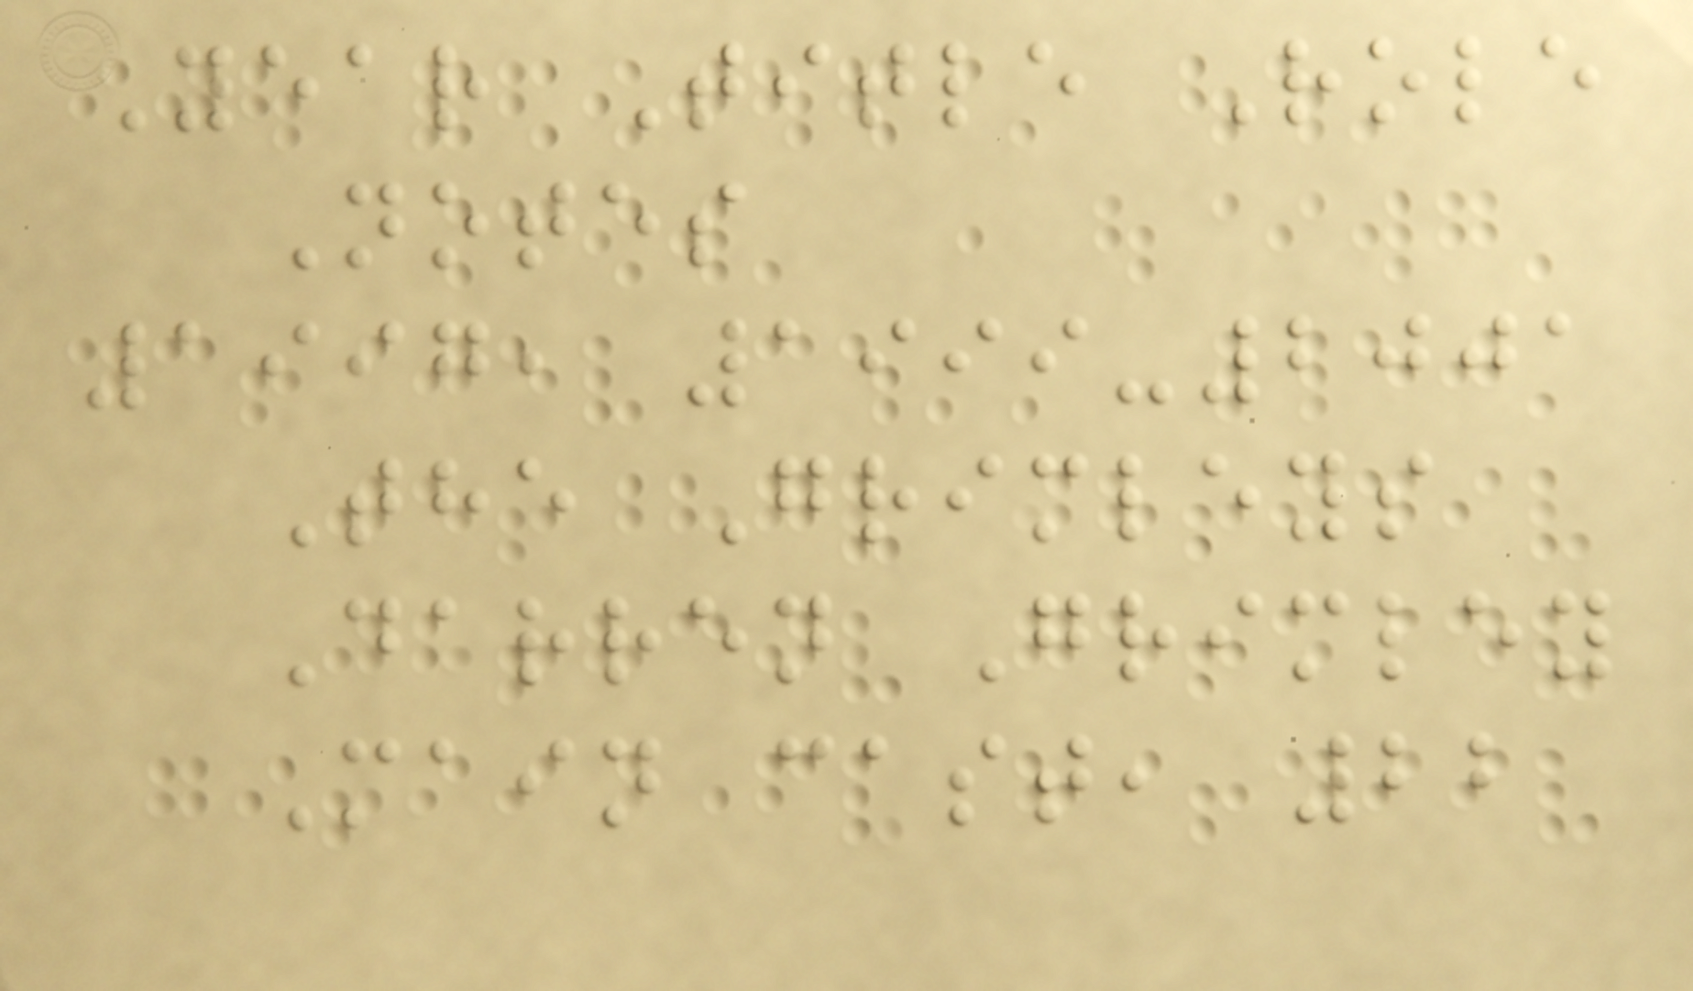Year Title Role
Notes
1997, 1999-2001
The Grimleys
Darren Grimley
Main cast, 22
